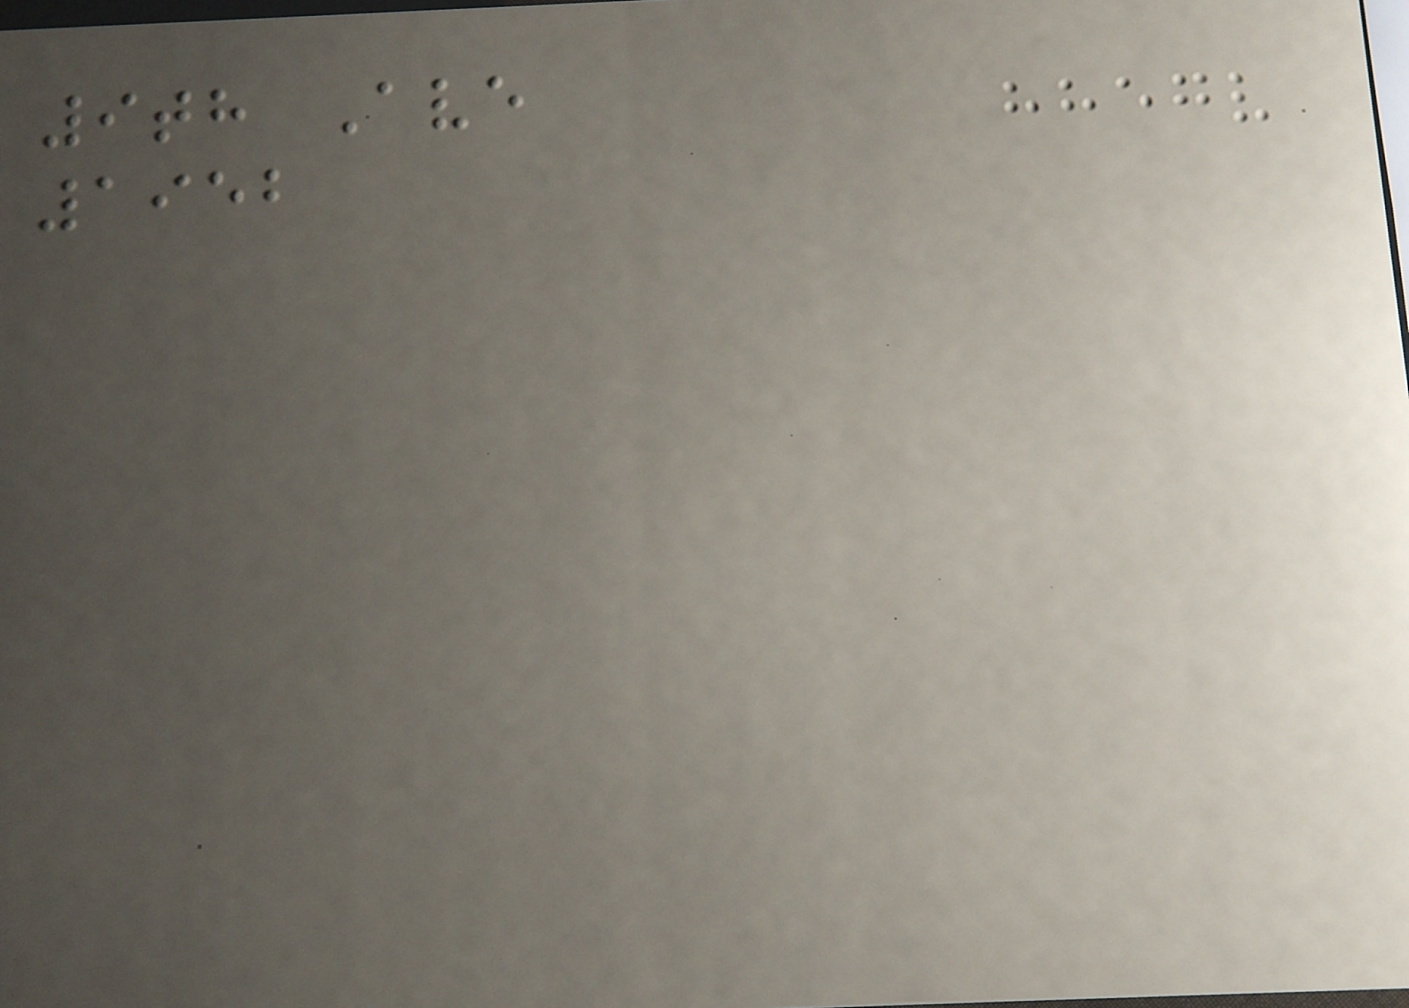9th Ave
1952
